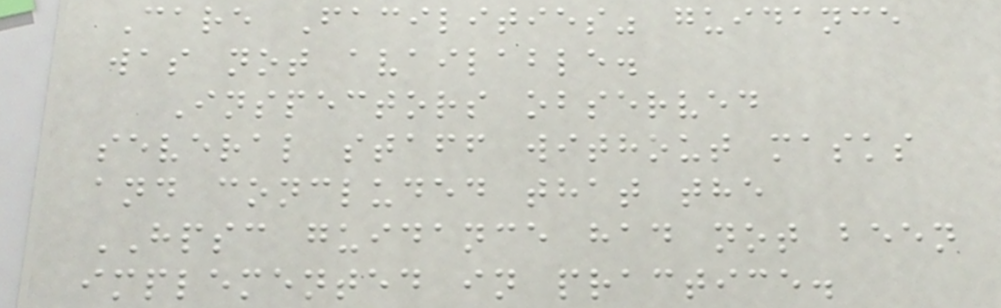Care Facilities" guidance
was not available.
Inspectors observed
several staff without masks
and concluded that the
HPSC guidance had not been
implemented in practice.
